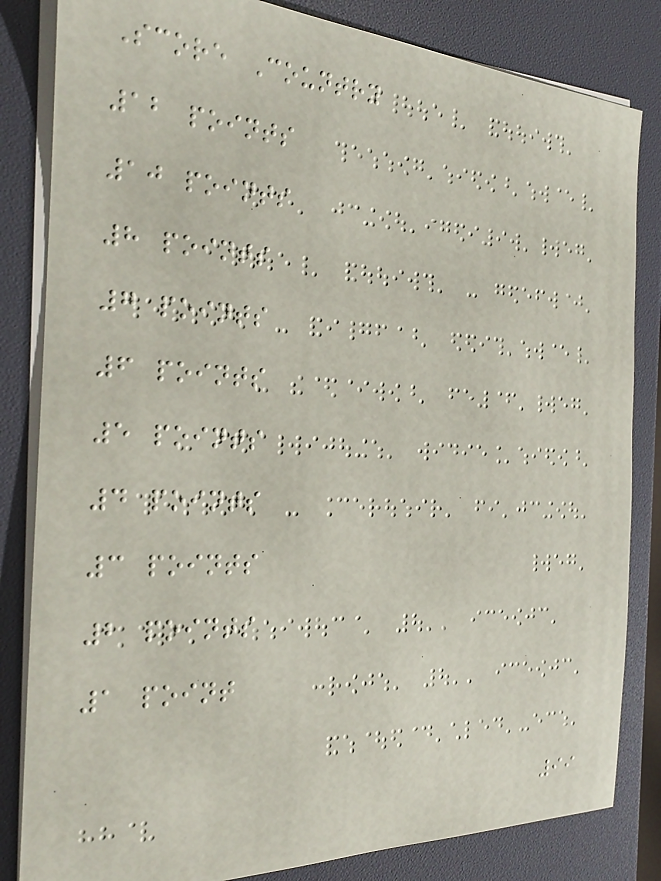Score Country
12 points
10 points
8 points
7 points
6 points
5 points
4 points
3 points
2 points
1 point
99
